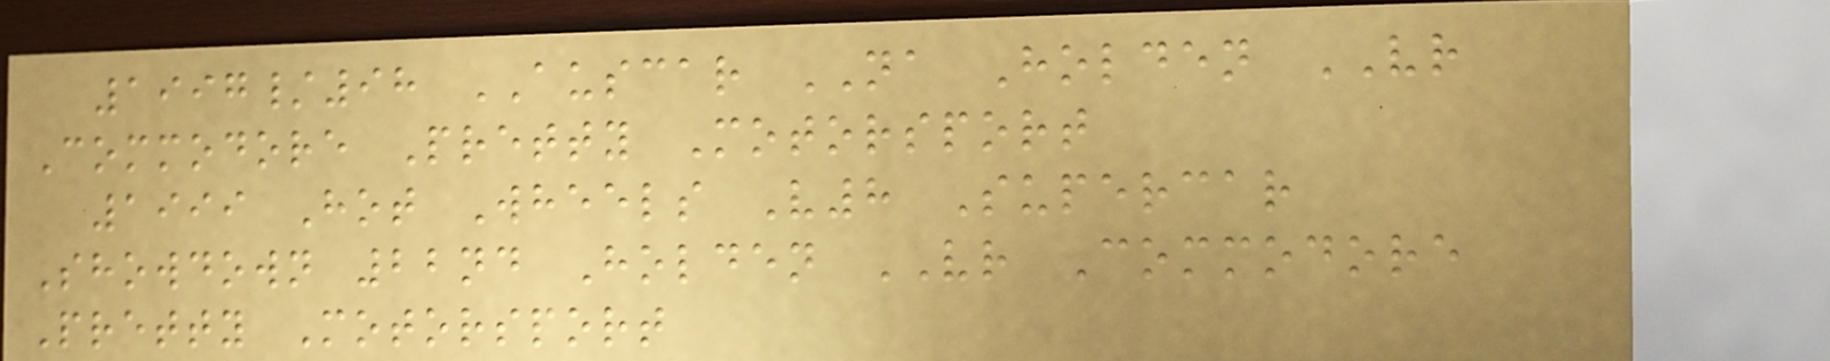1997/98 AUSCAR NA Holden VR
Commodore Pretty Motorsport
1999 Hot Wheels V8 Supercar
Showdown 22nd Holden VR Commodore
Pretty Motorsport
